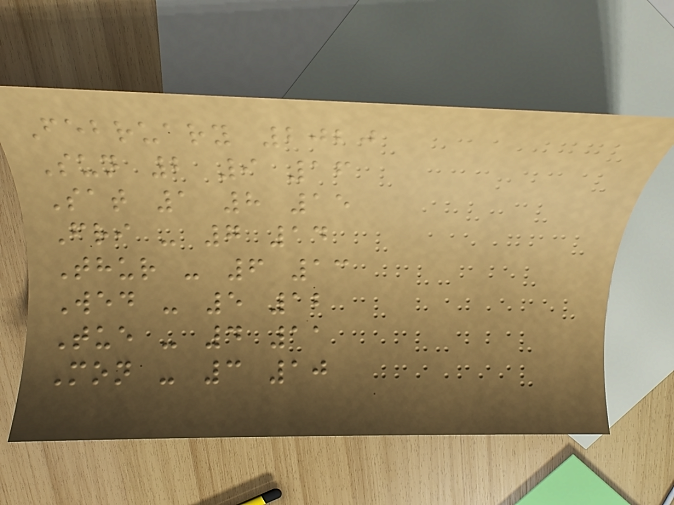February 2020
Sun 2 9 16
Sat 1 8 15
Fri - 7 14
Thur - 6 13
Wed - 5 12
Tue - 4 11
Mon - 3 10
